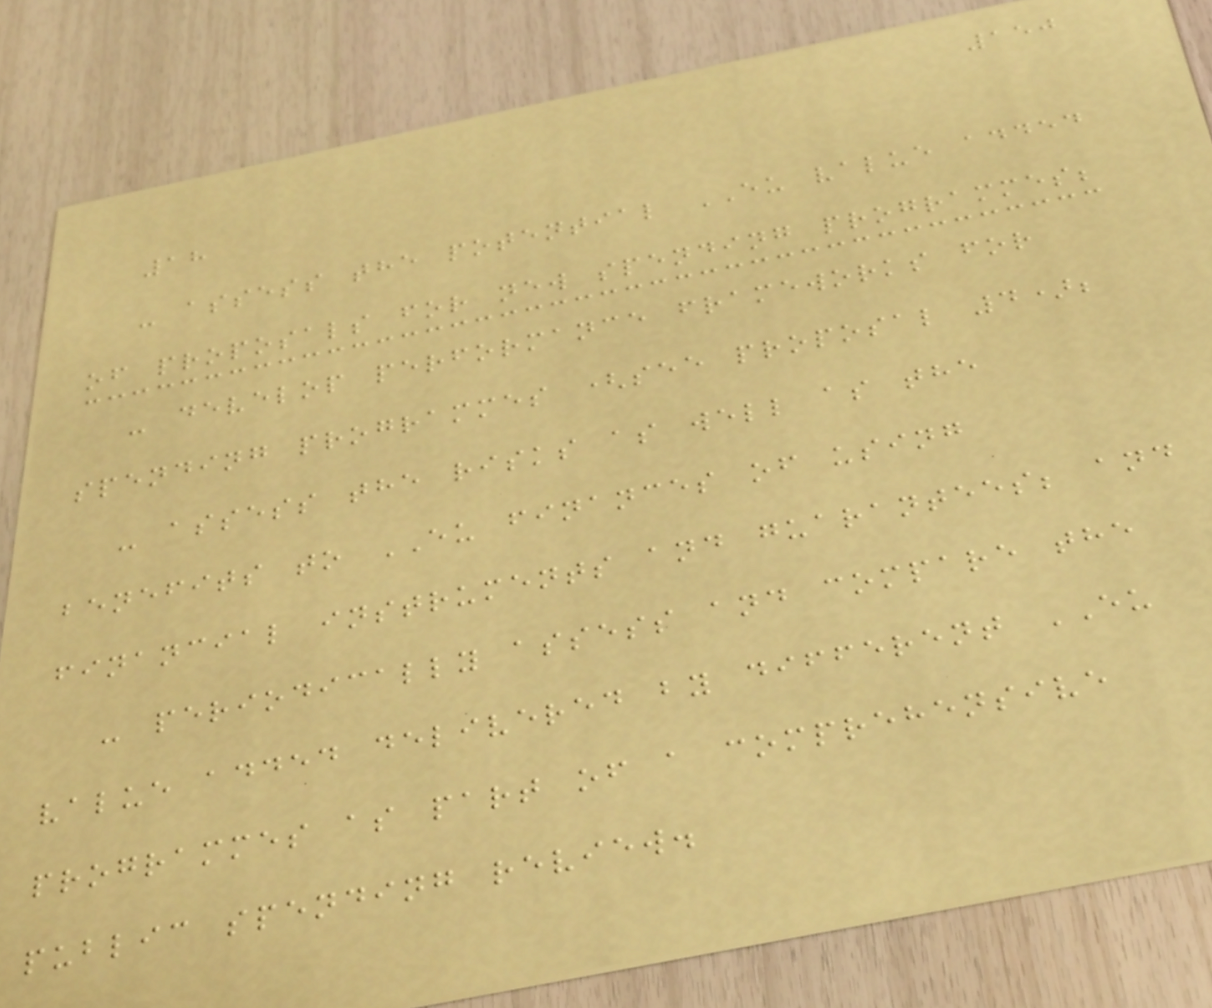150
18
- assess the potential EU value added
of proposals for new spending programmes;
- develop performance frameworks for
spending programmes (see proposal 4);
- assess the risks as well as the
benefits to EU finances of using
financial instruments and guarantees; and
- periodically assess and compare the
value added delivered by different EU
programmes as part of a comprehensive
public spending review.
